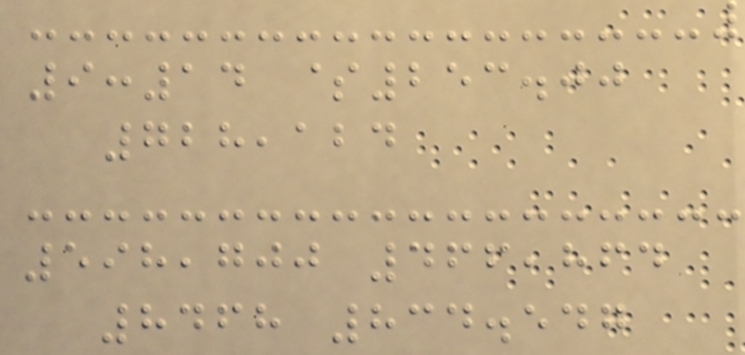9:14 $253.00
728,124
598,700 466,864
8468 834.547
